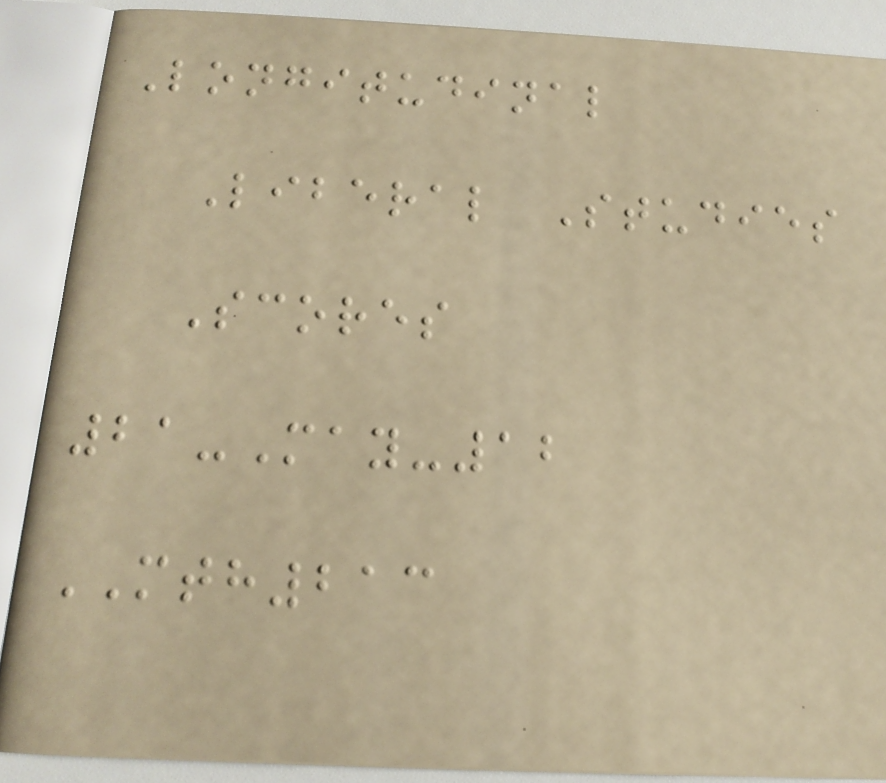Longitudinal
Liberal Studies
Scores
21-May-12
MTH213
